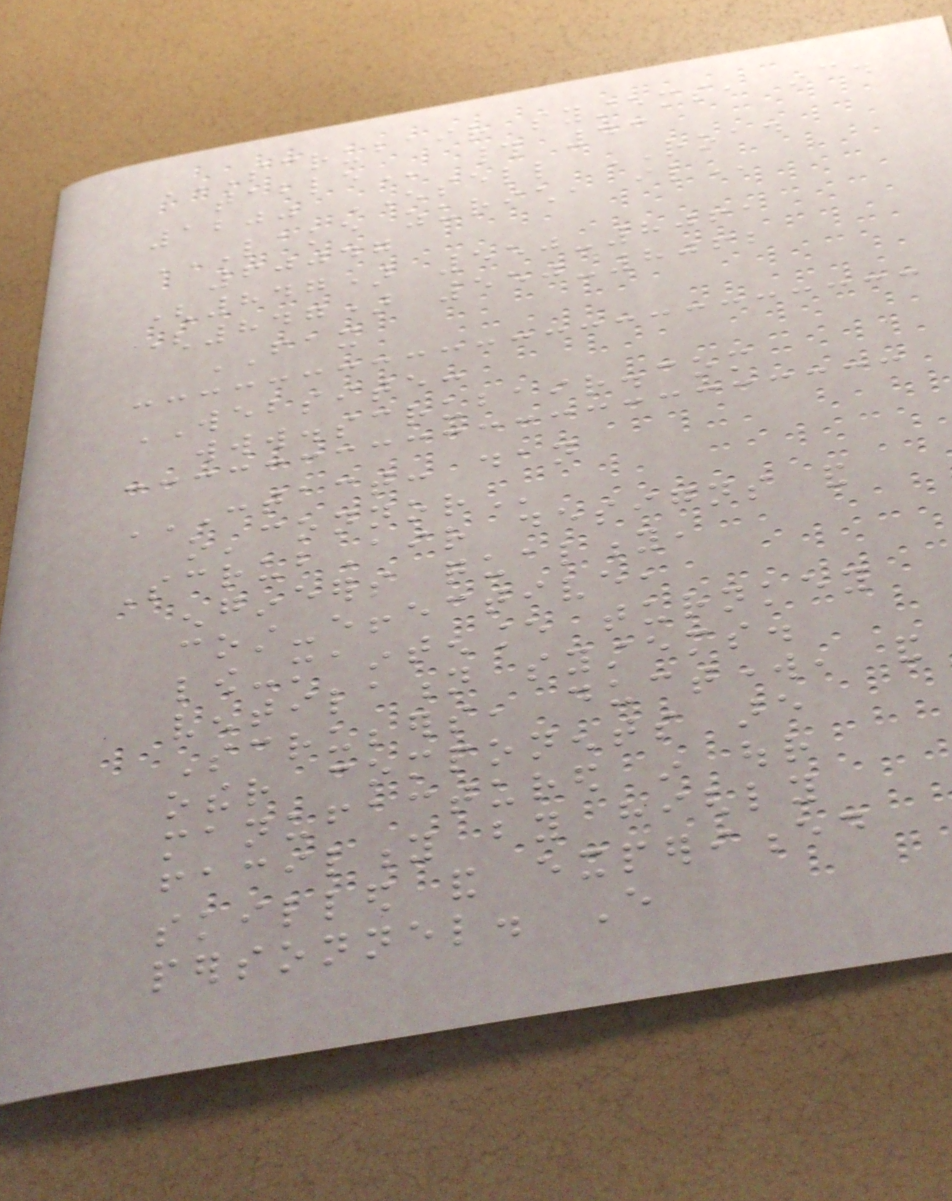SCRUBAIR SYSTEMS, INC.
TABLE # 43
1200 ENSELL ROAD
LAKE ZURICH, IL
60047
(847) 550-8061
(847) 550-8062
FAX
WEBSITE:
www.scrubair.com
CONTACT: DAN
O'CONNOR
ScrubAir designs and
engineers quality,
cost-effective,
low-maintenance turnkey
ventilation systems.
Scrubbers, ductwork, and
other components are
manufactured in our
facility by highly
skilled and experienced
personnel. Every
